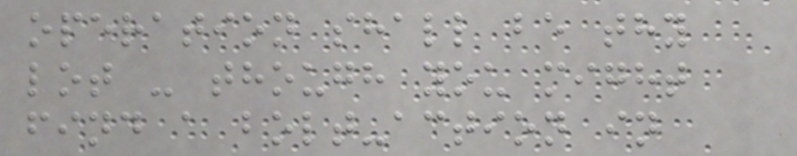operation shall be thy
lot - though you might
find a bolt-action in
